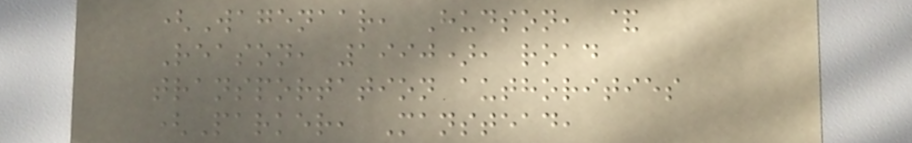(Wagenaar, Hudson, &
Reason, 1990), road
transportation authorities
(Parker, Manstead,
